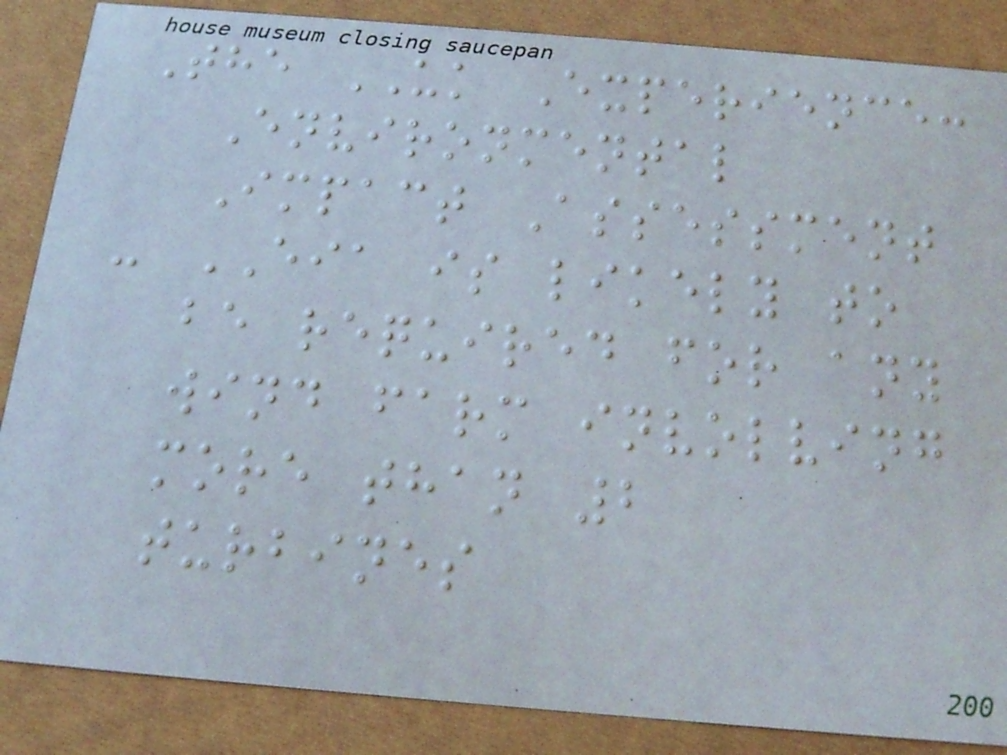The UK Experience:
Environmental
Impact Assessment
- EIA is likely to
be required for any
wind farm involving
more than 2
turbines
